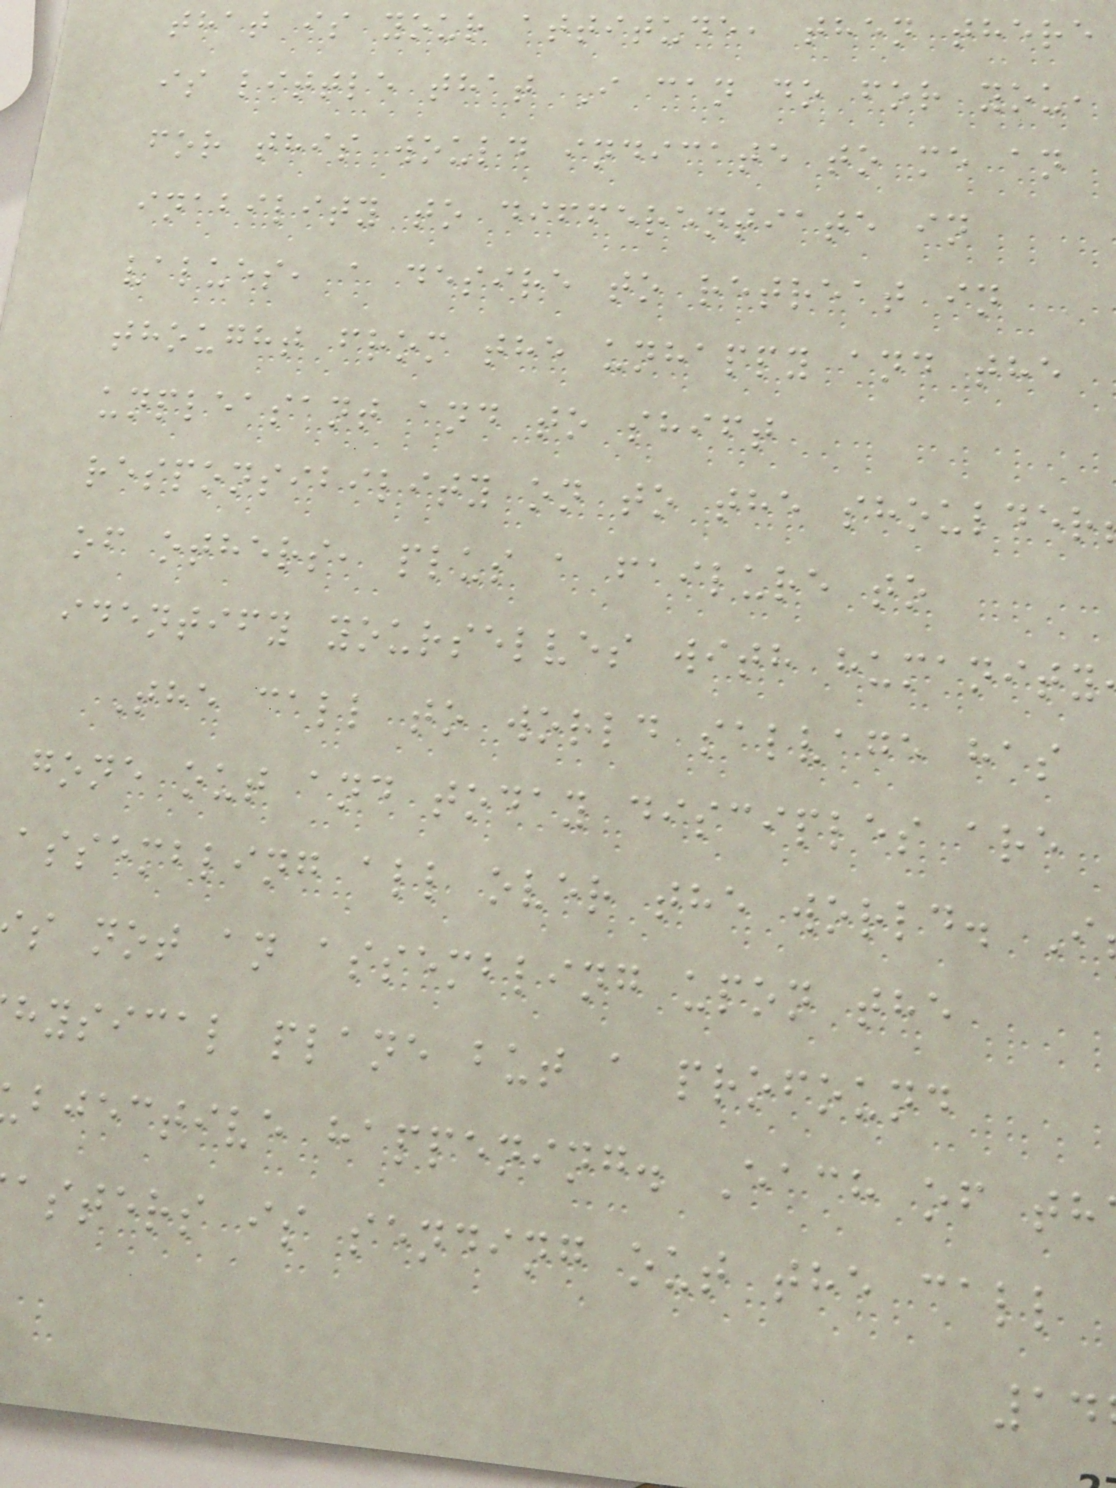that is your attitude, then there
is little that I can do for you,
for this would indicate to me an
inability to differentiate in
values, a desire to retreat in
thought from the unhappy and the
unpleasant and to shift
responsibility on to the shoulder
of others, plus a failure to
identify yourselves with humanity
The call to world salvage has
gone out and today disciples are
assembling all over the world. I
s not an assembling upon the
hysical plane but a profound
bjective happening. Each of th
asters is sending out the call
